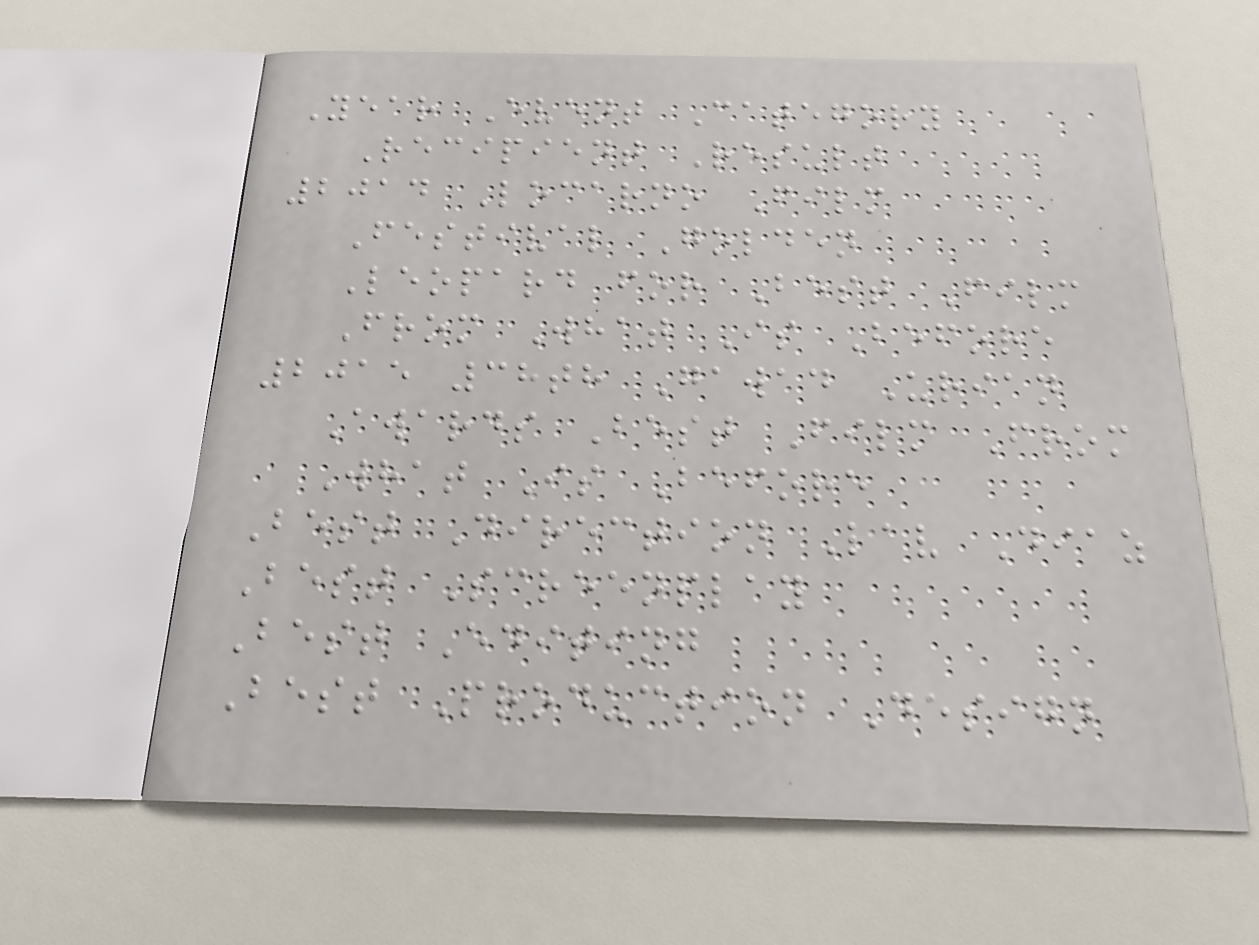Year Event Category
Recipient Result
2014 Locarno Film
Festival Golden
Leopard for Best Film
From What Is Before
2015 38th Gawad Urian
Awards Best Film From
What Is Before
Best Direction Lav Diaz
Best Screenplay
Best Editing
Best Production Design
